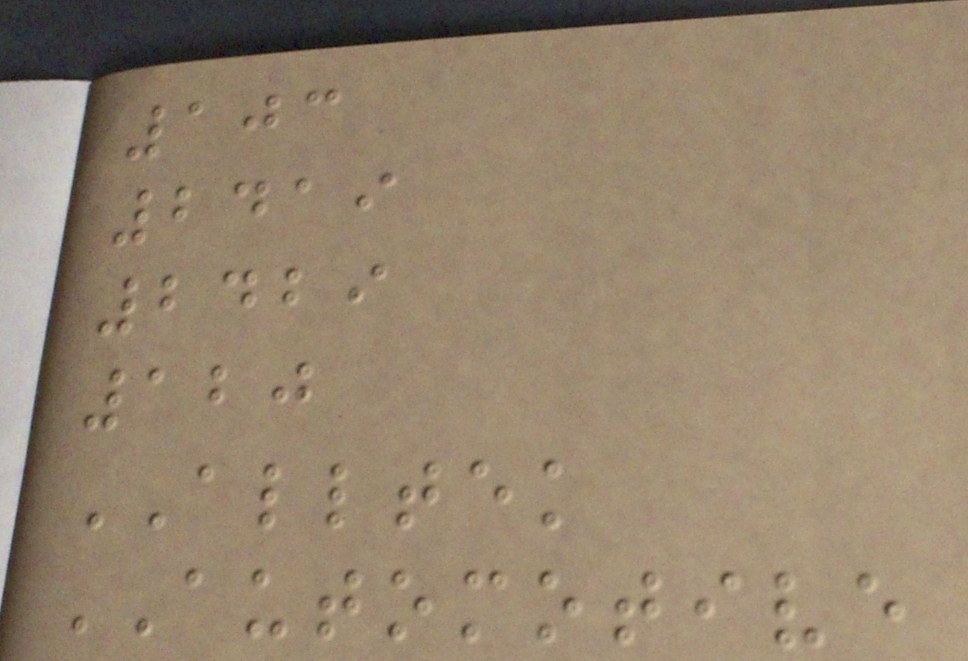103
2419
2429
120
ALLTEK
AUTOMOTIVE
